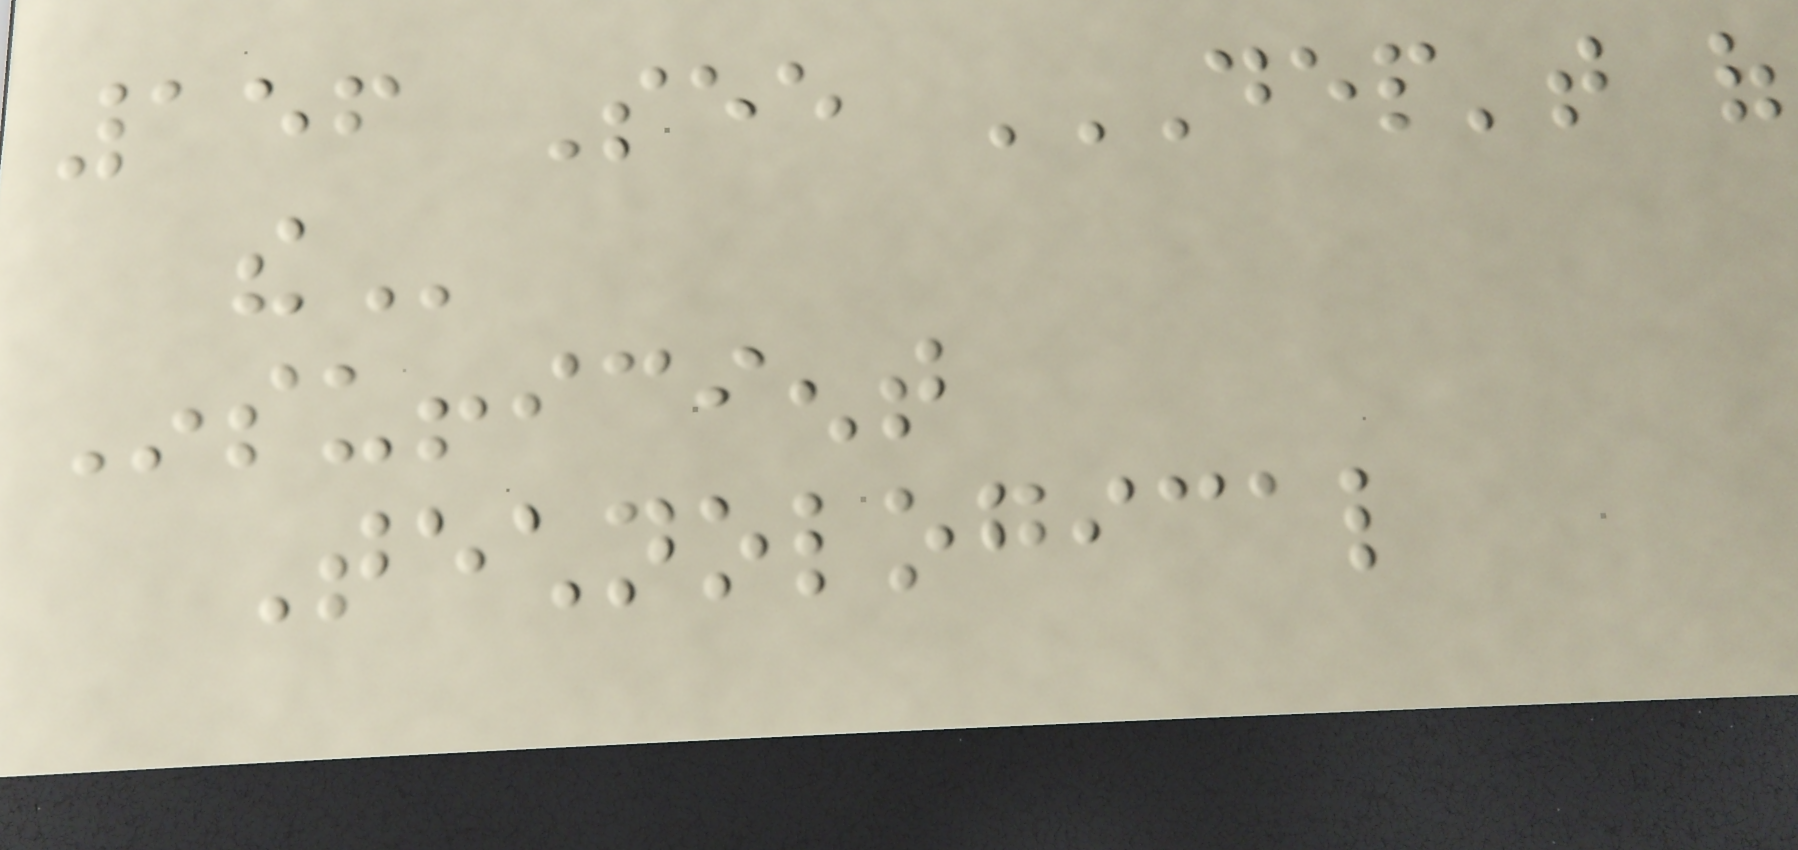156 See DEP'T OF
THE
Insufficient
Technological
